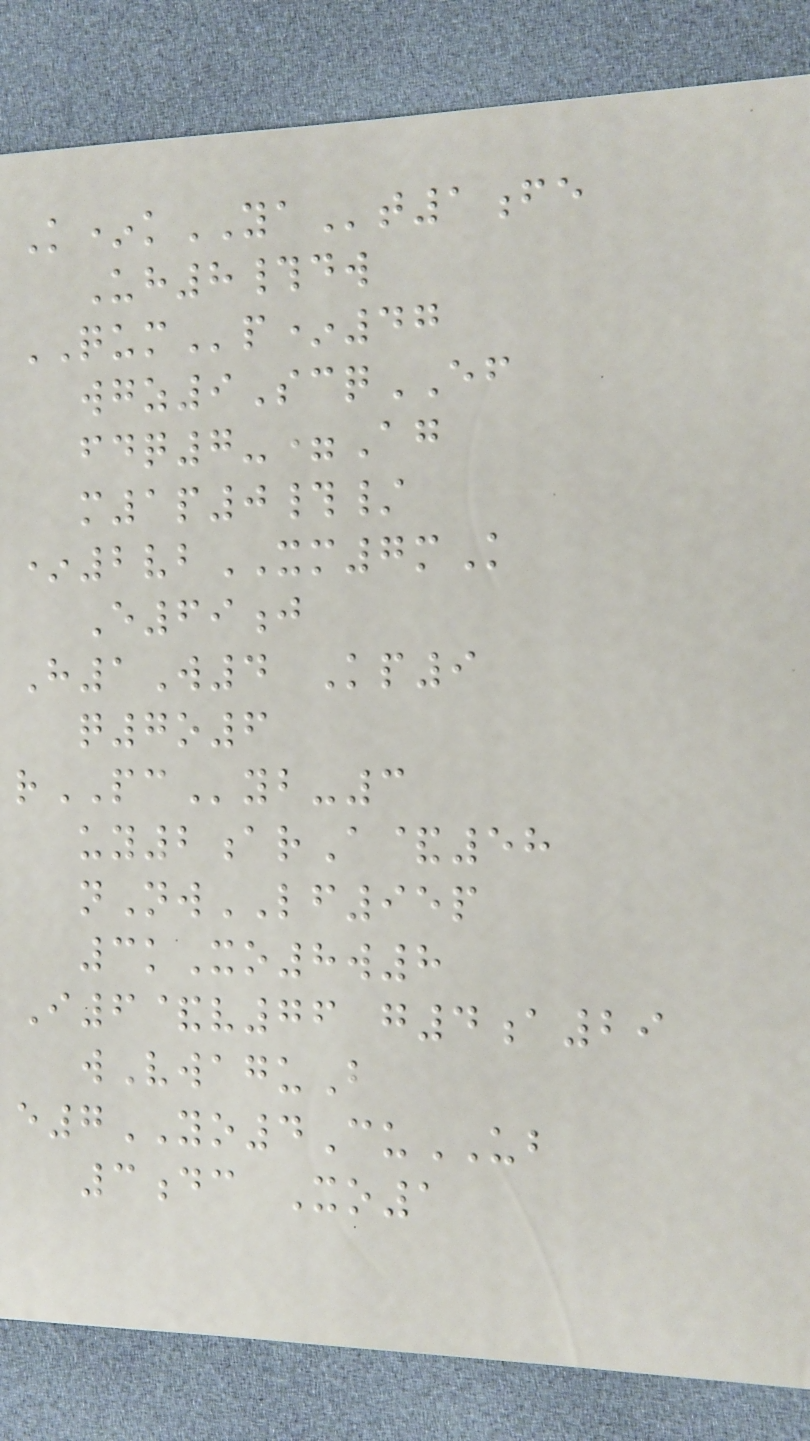K*kYAt1fe
Uh8#dw
QUMp*47
wgz9ScqEF
fdq7-=Ag
m1p0#/
*2vbXM7mK
E69j
H1W4 Kp9
q7o6
rPCyb-3
uy2arA&58
nNwLF95p
3kXo8w8
I6&v76 g4a29
wVwaguB
e7YO4CuUB
3dc Xo1
